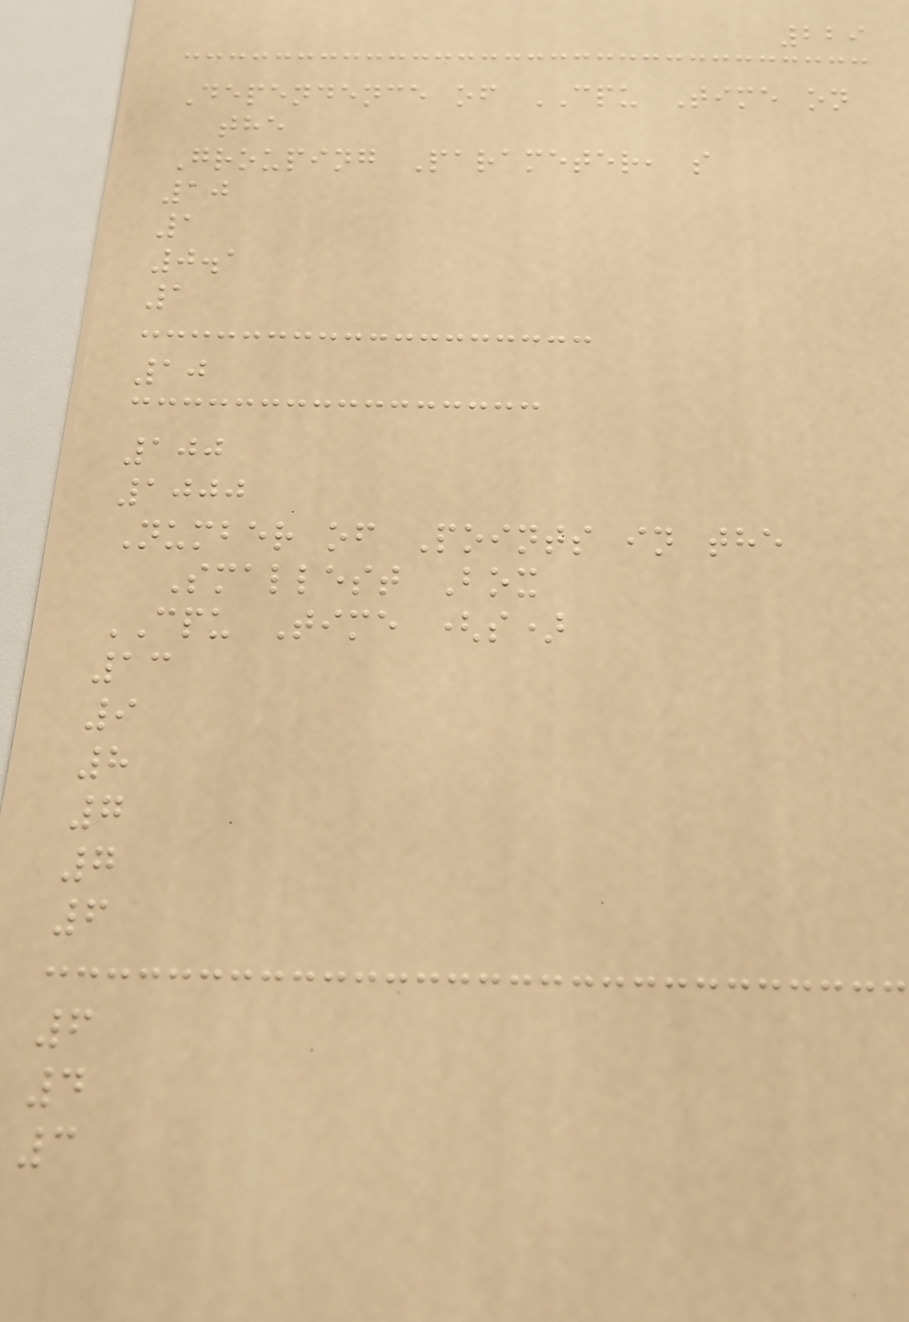229
Dependence of CPU Time on
the
Grouping Parameter, s
10
1
0.1
1
10
100
1000
Number of Points in the
Smallest Box
CPU Time (s)
13
9
8
7
7
6
6
4
3
